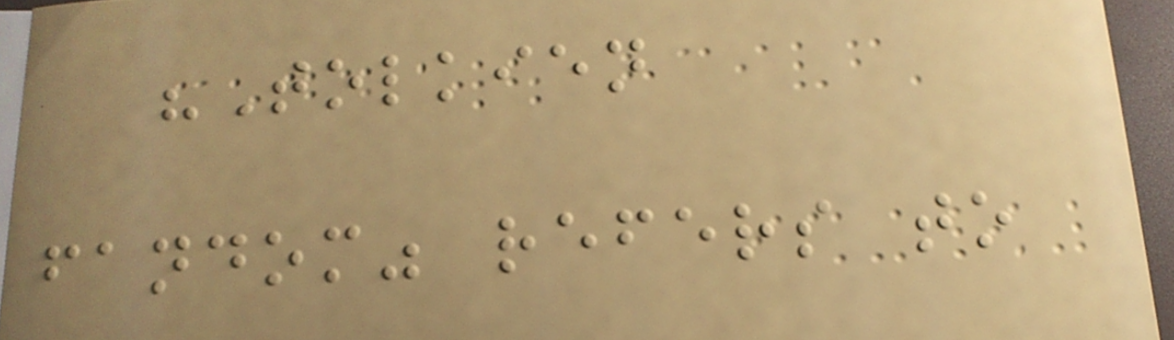"Tolkien
fandom" refers to
